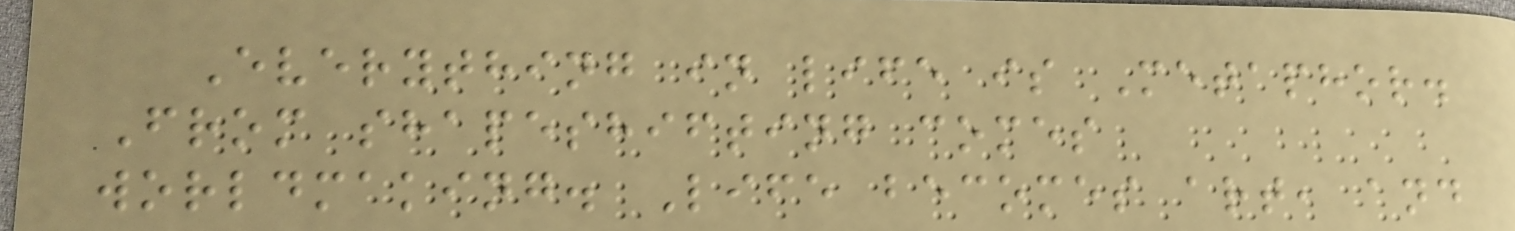Everything in life is Metaphor.
From shapeshifting comes
worldmaking. Life becomes art, and
